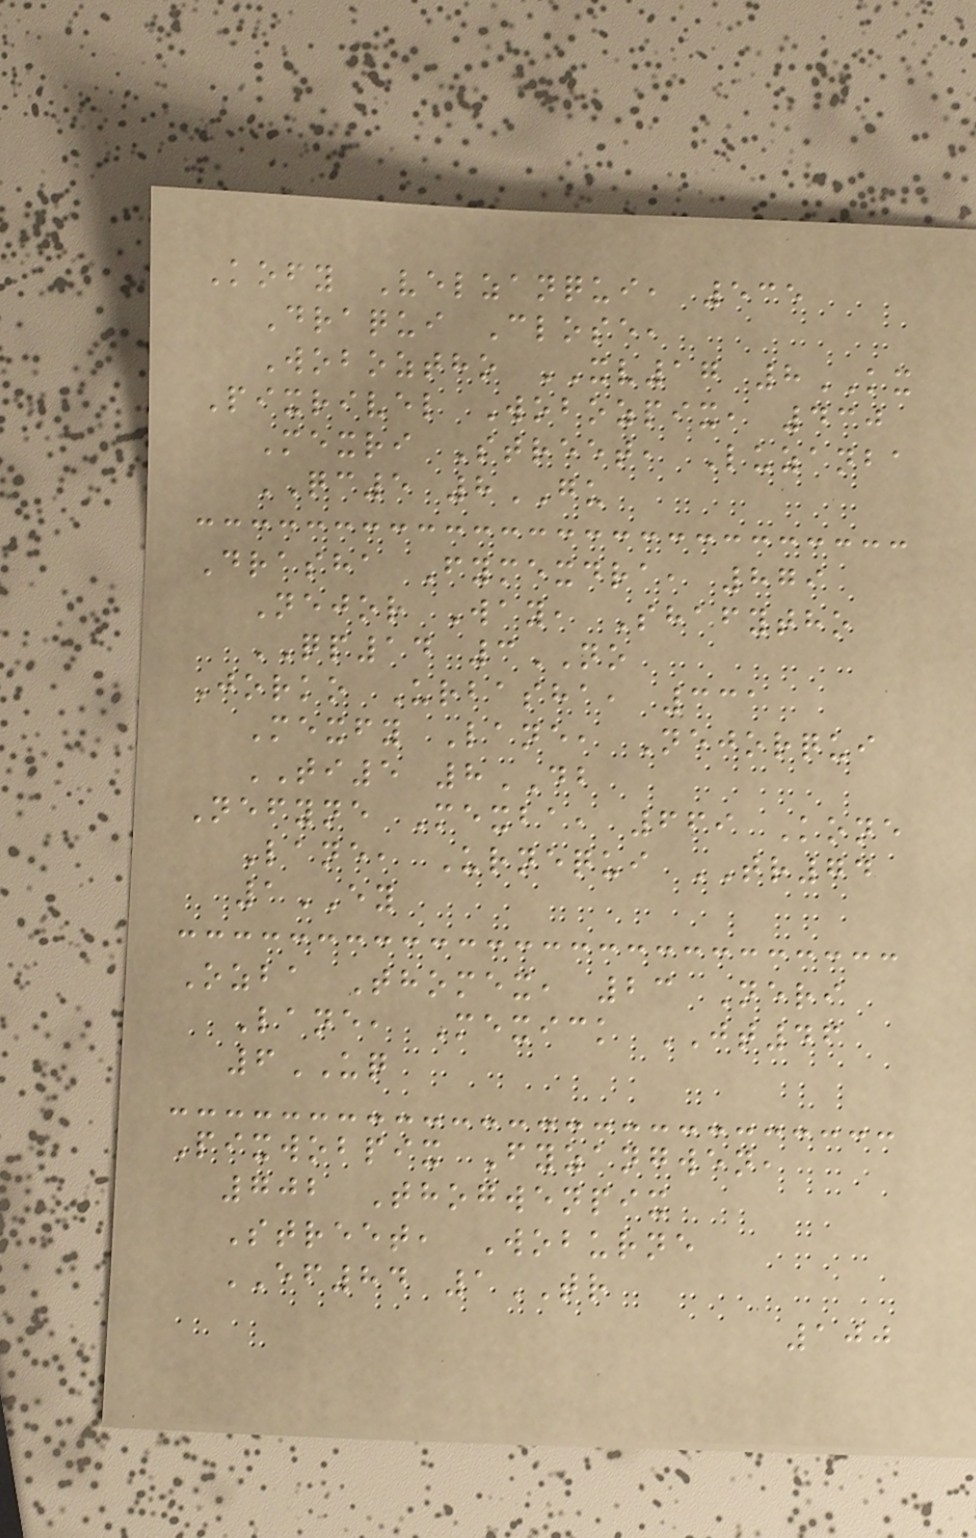Kofy Velzanqui, 535
Draqui Close,
Woboztho XV17 8KX
Pixrivel Wobozpix, 430
Mexri Street, Luzanba
QC5 8GU
Drasha Fymexdra, 879
Nejor Way, Shafytho
QP14 3NO
Jorko Urbasha, 331
Mexfy Lane, Nejorqui
TI5 8DB
Nefyne Mexba, 669 Kone
Lane, Urnequi TR74
1EY
Ozba Thomex, 23 Neri
Lane, Mexick JT46
6UQ
Pixwobpix Fyzangwen,
702 Thogwenpix
Street, Woburne
EF84 1TR
100
